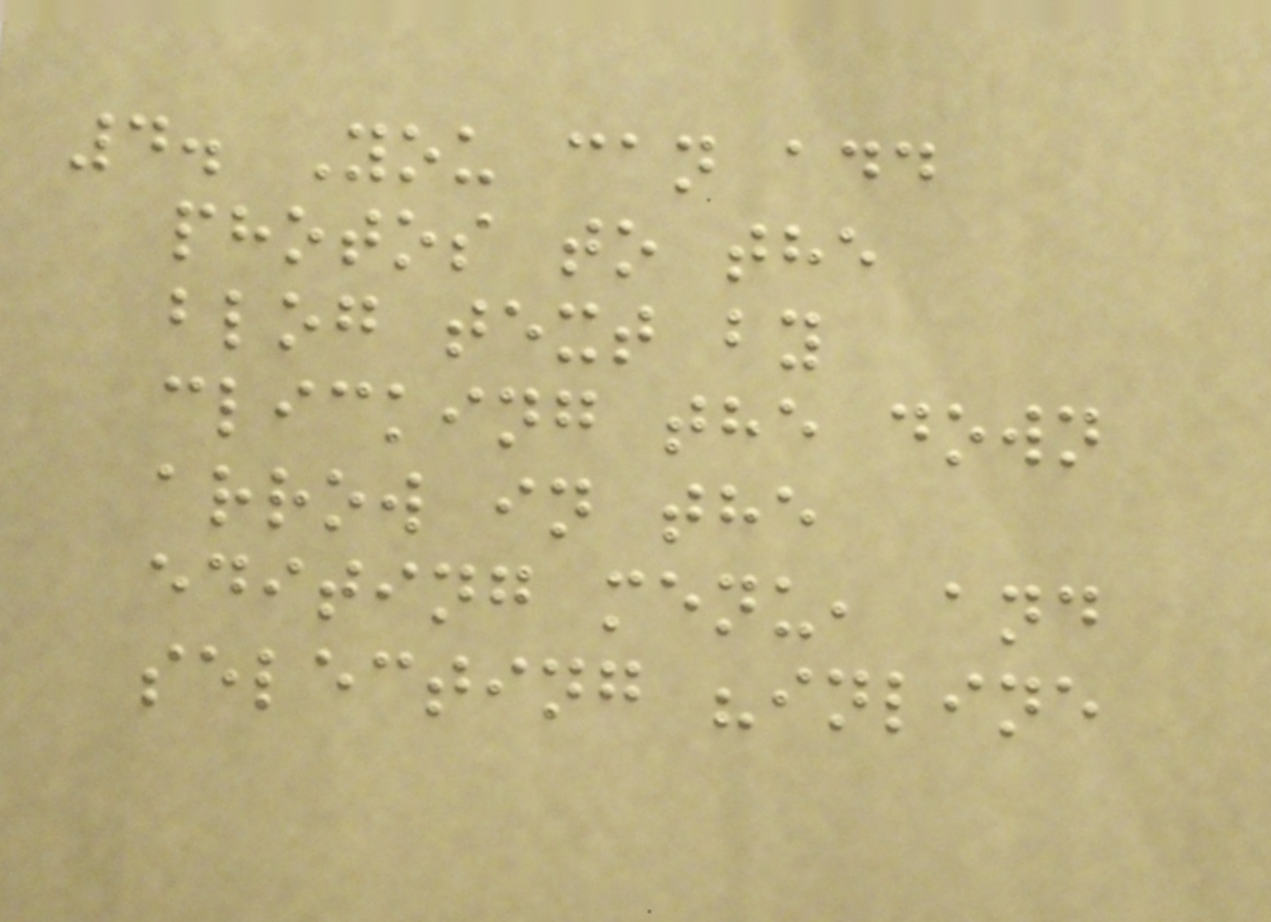4. You can add
photos to the
blog text by
clicking the down
arrow in the
editing menu, and
selecting "inline
